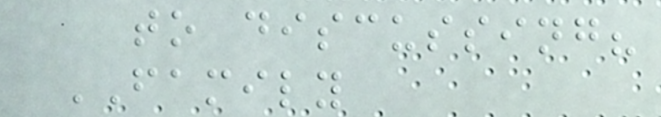to discussing?
FAMILY
